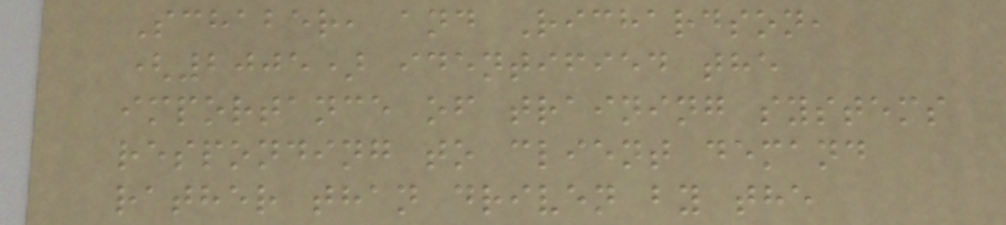Schaber, and Richardson,
(2005) identified the
importance of training systems
responding to client demand
rather than driven by the
